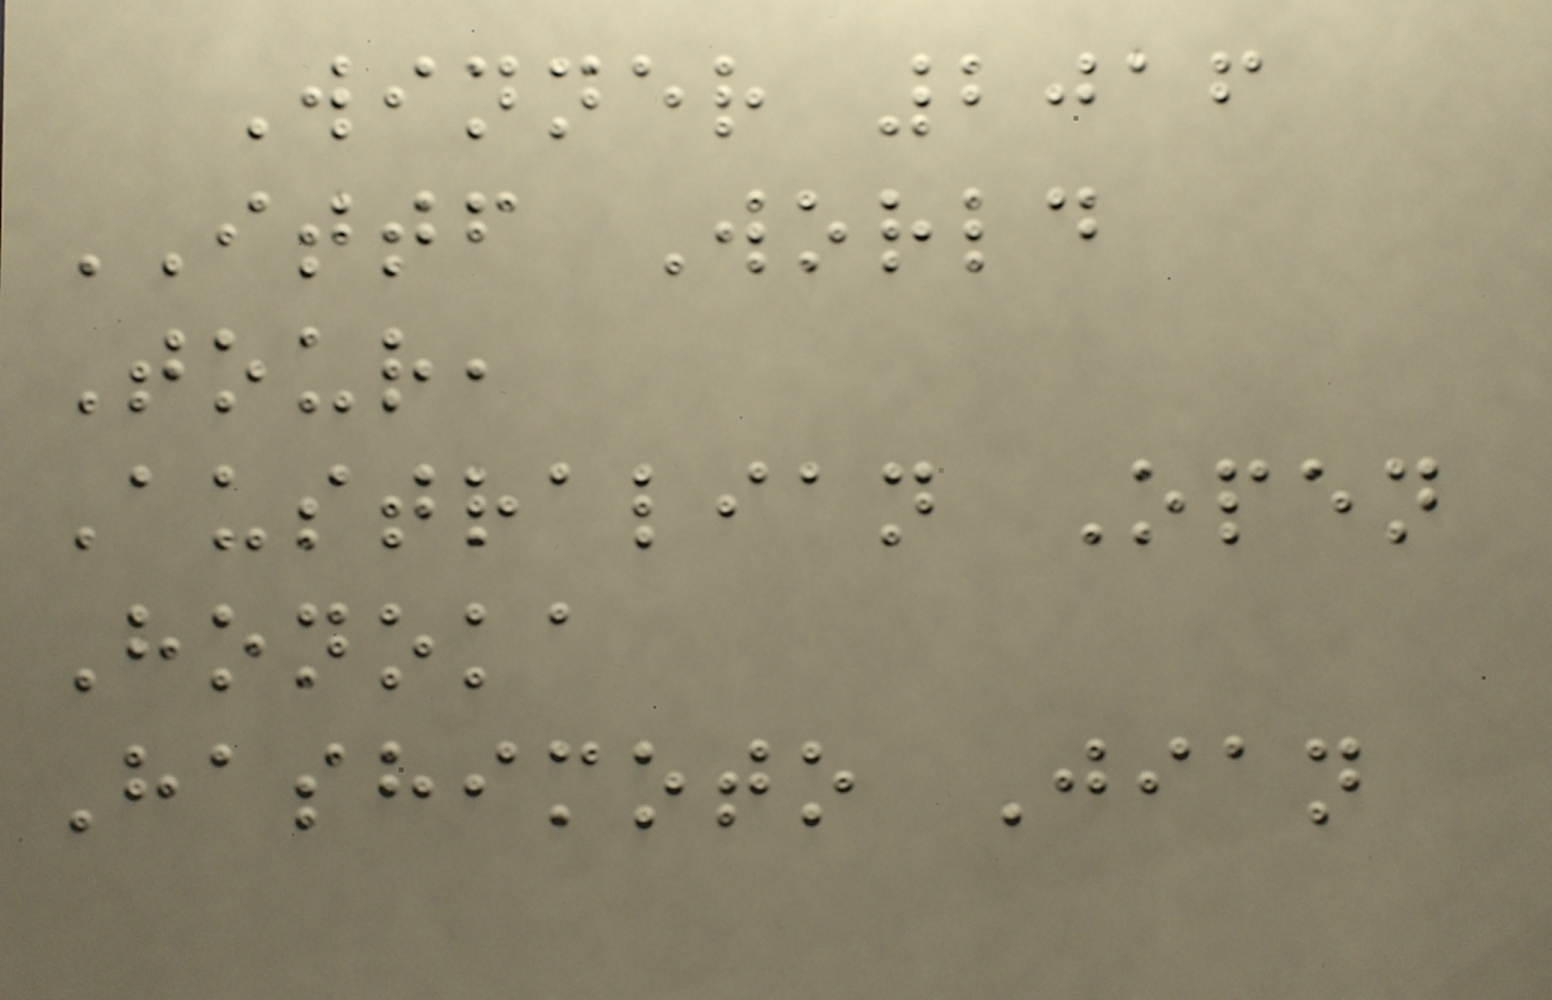Winner 2016
ITTF World
Tour,
Australian Open
Honoka
Hashimoto Jian
